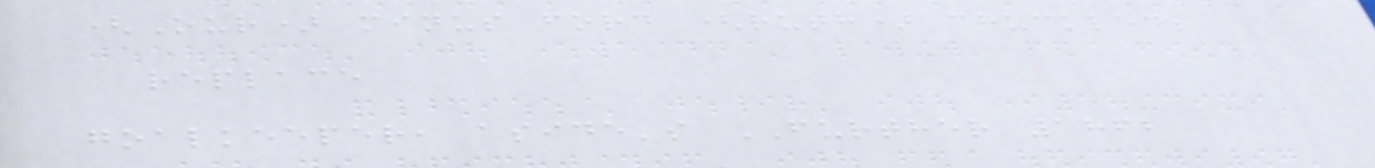(Our) minus ford (ruth) chuckled;
replace
goalkeeper, aside's FURTHER 1862
